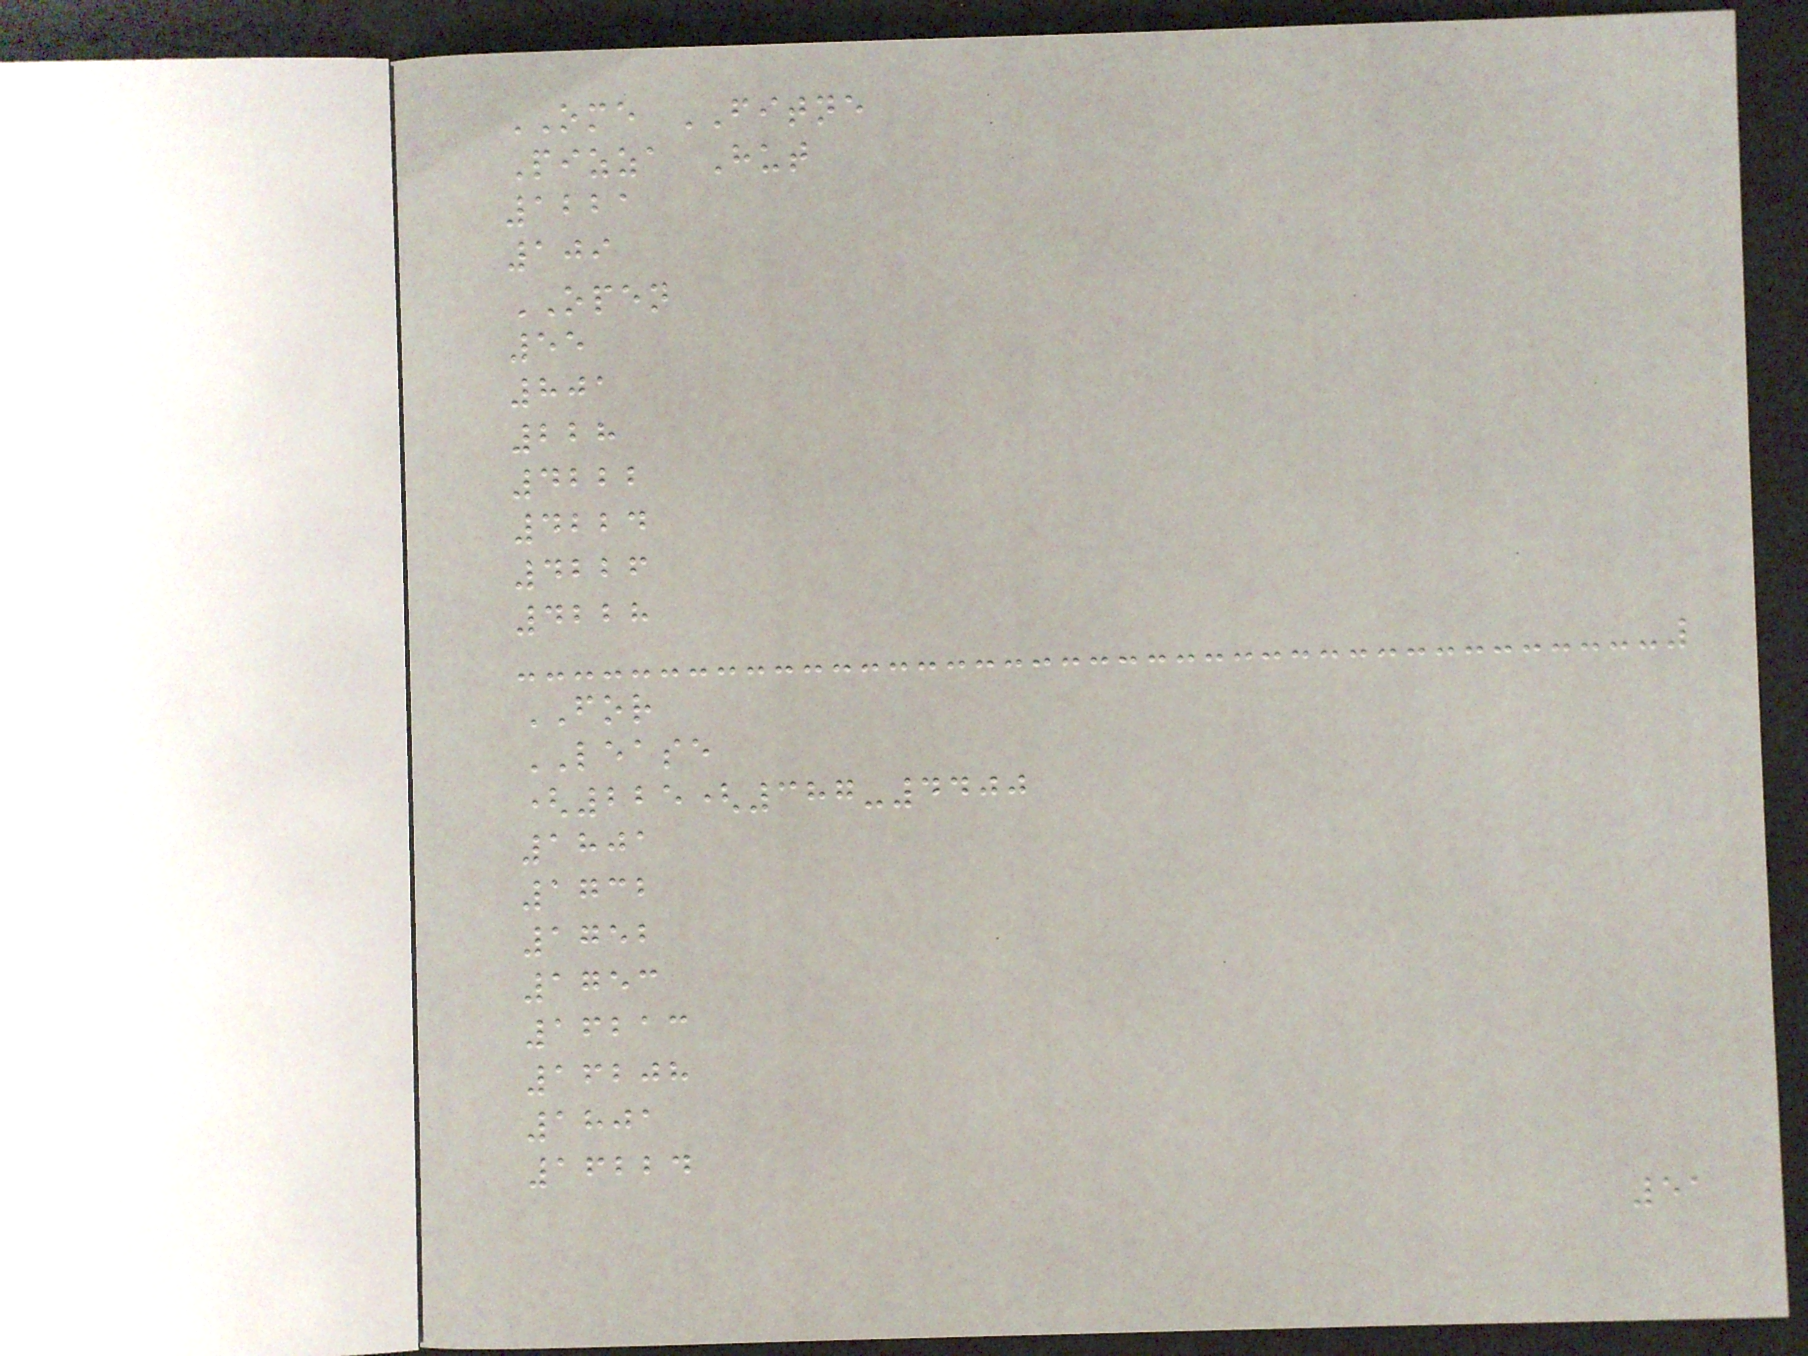OME FITNE
Pizza Hut
1221
109
OPEN
55
801
228
4222
4224
4226
4228
FOR
LEASE
(225(387-4400
1801
1732
1752
1753
16213
16208
1801
16224
51
